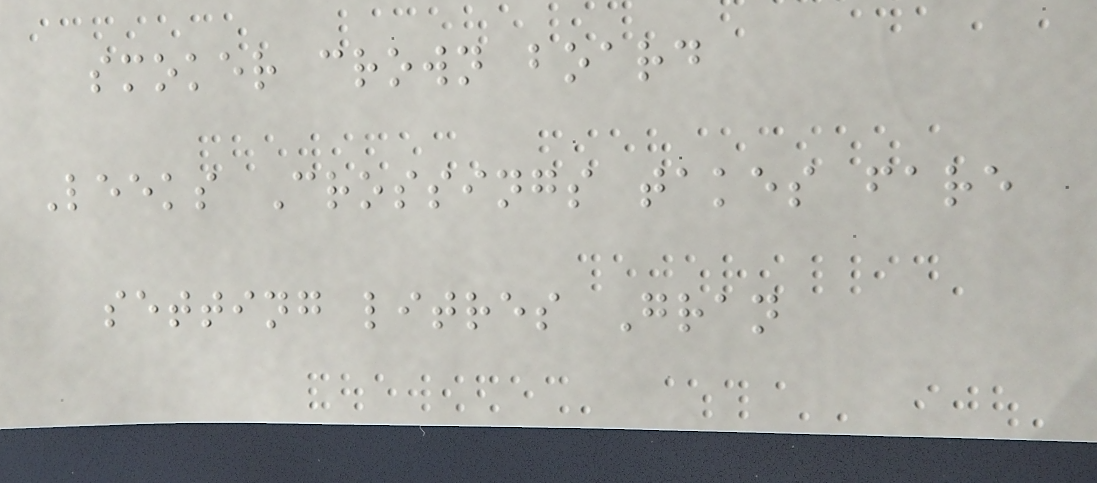smoker crown board
Leeks Crossings takes fare
setting litres Gran
